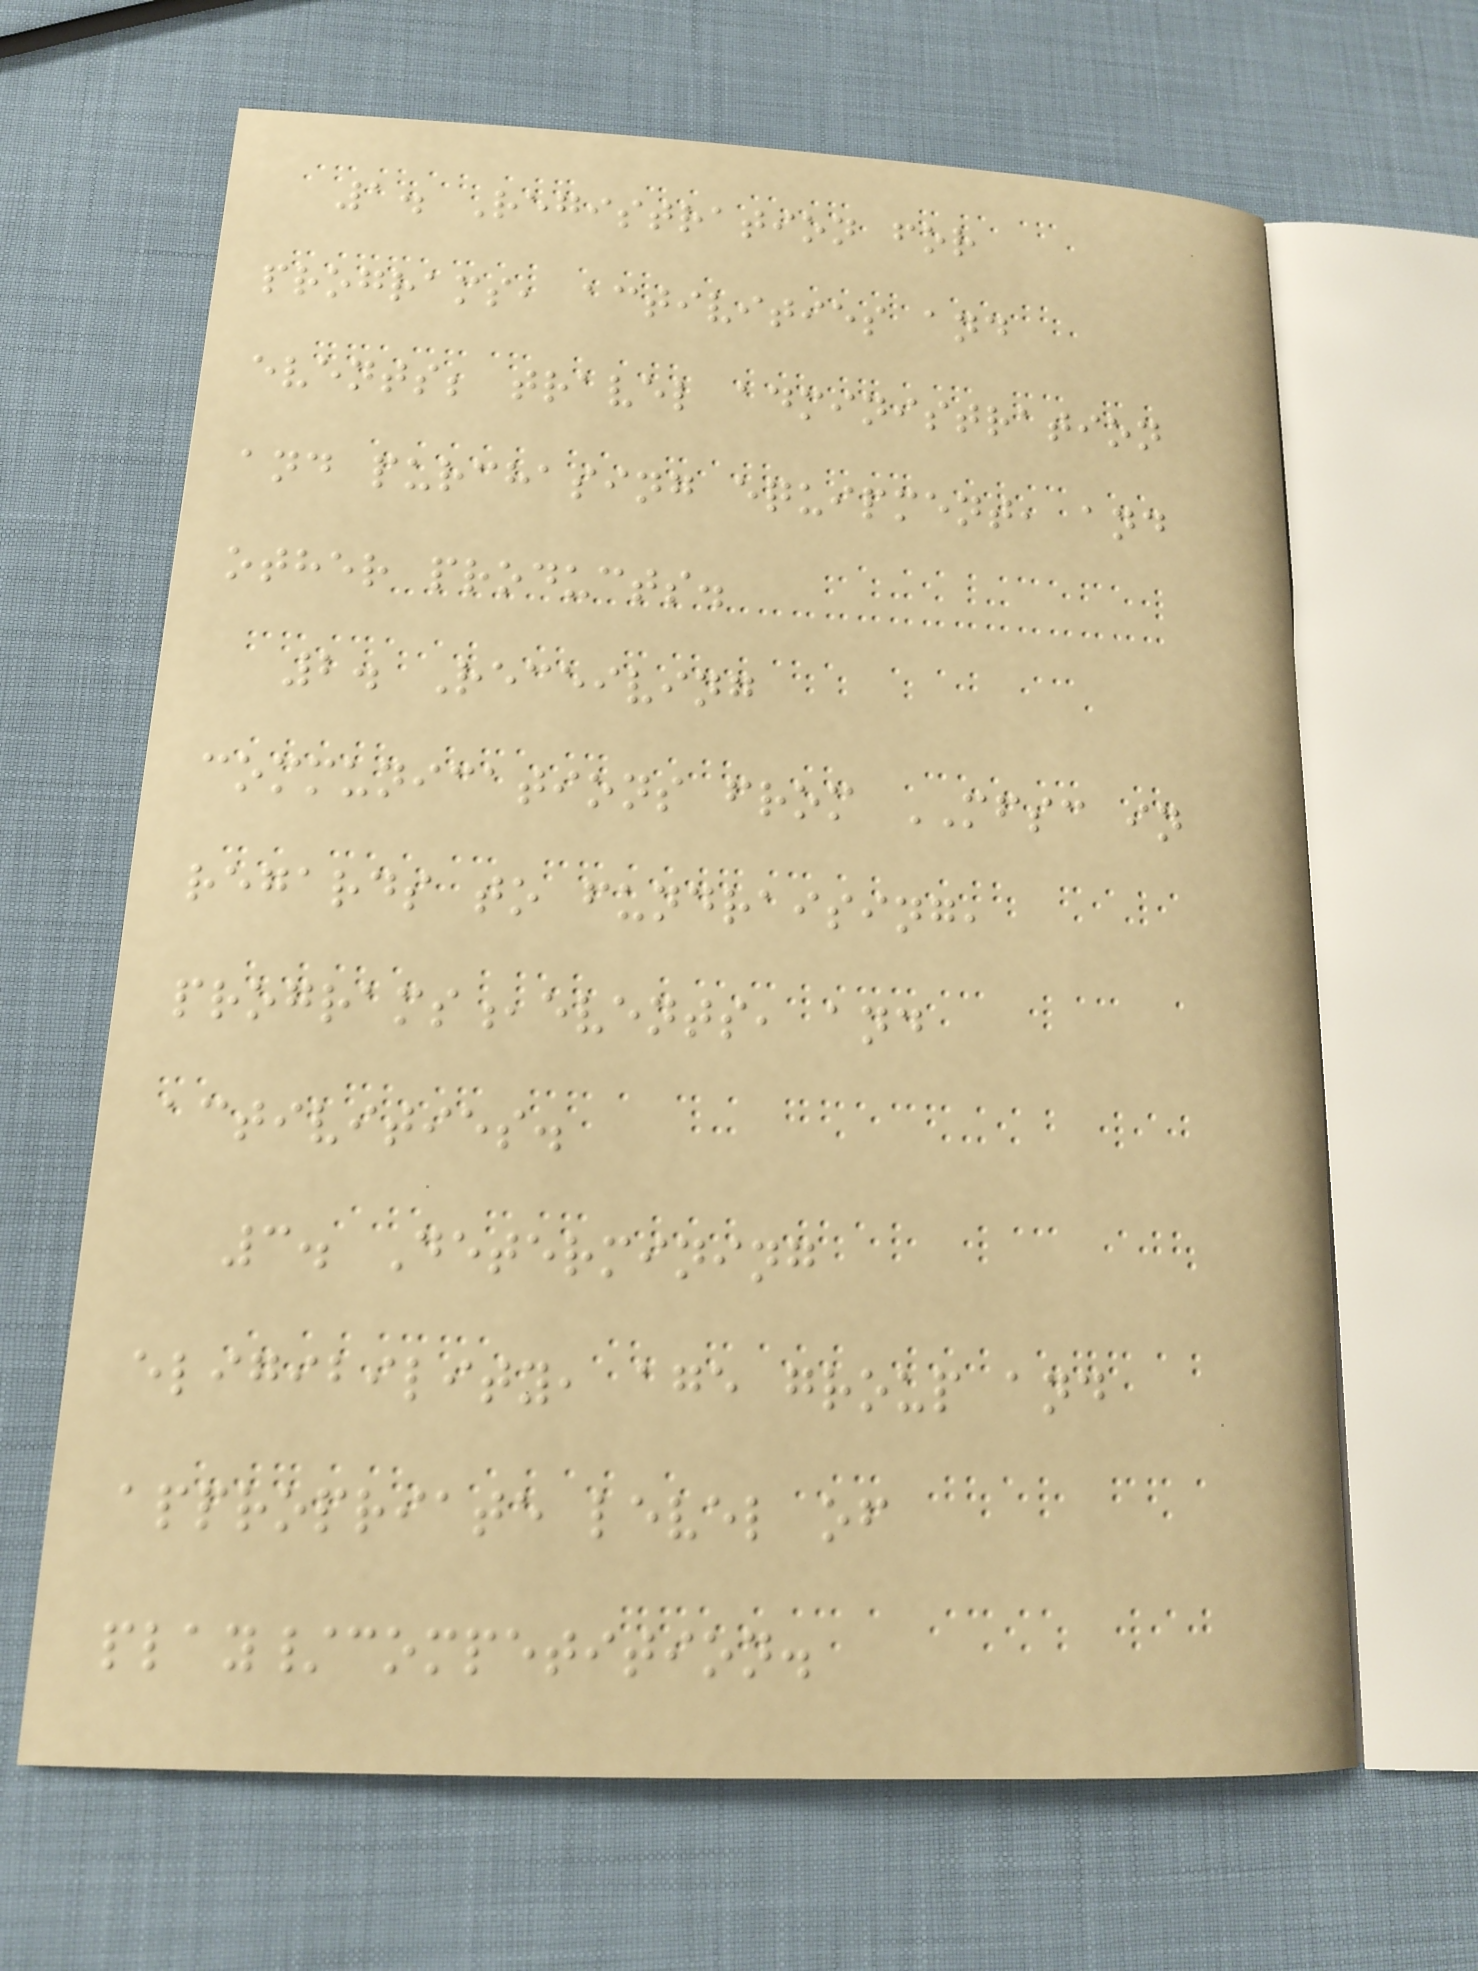1. Registration for
programs, activities and
events; travel administration
and purchasing equipment, and
other products.
2. Receiving
communications from MFSC in
regards to fundraising,
programs,events, and
activities.
3. Determining
eligibility, age group and
appropriate level of
play/competition.
